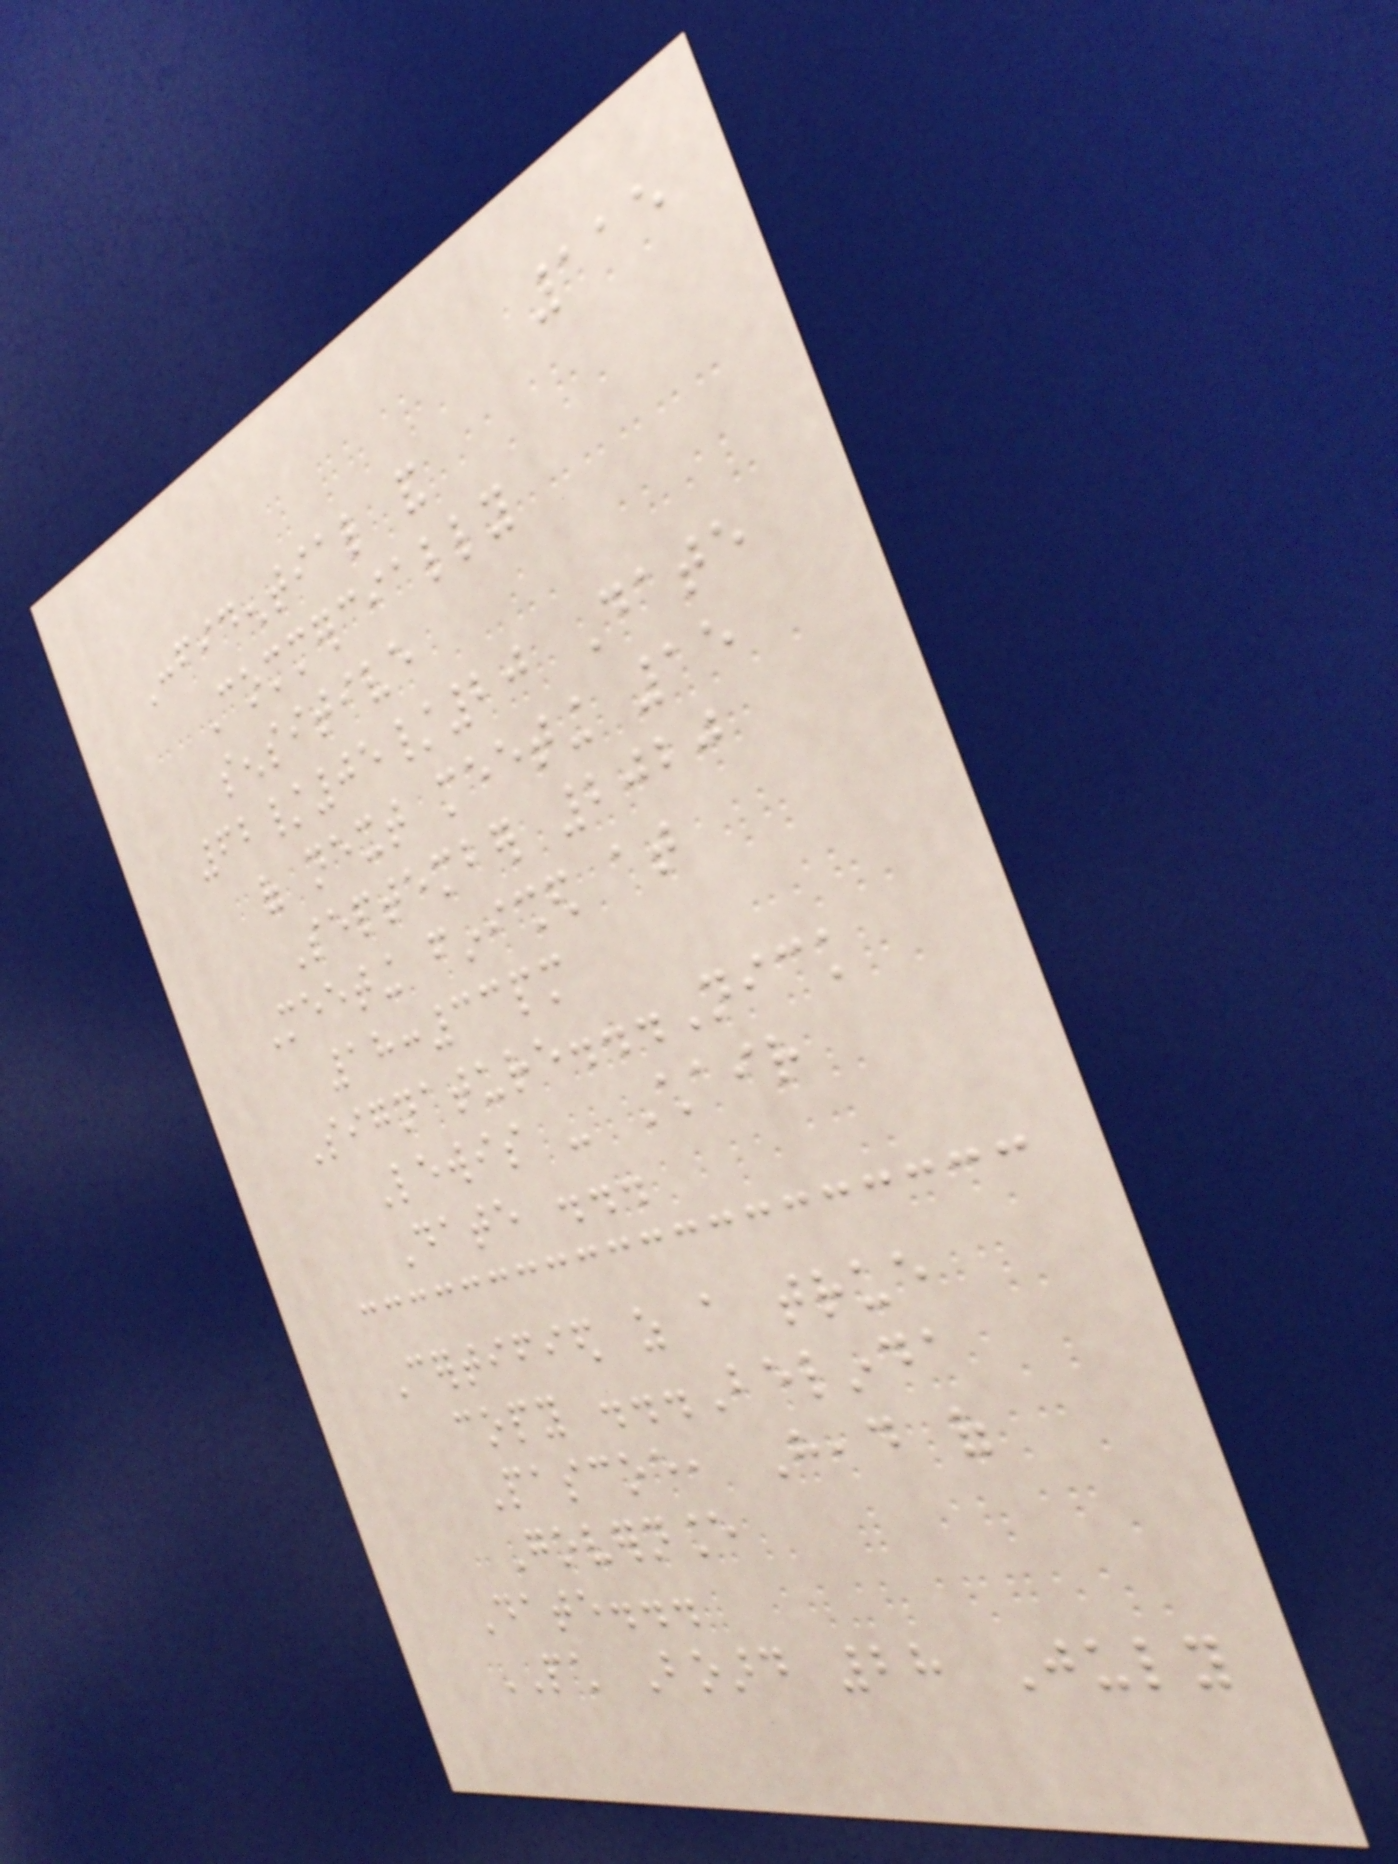115
Confidential and
Commercially
sensitive
62/05/20 Date
of next meeting 15
September 2020
Meeting finished at
18:33pm
Signature...Nick
Lewis - Chair
Date ...
Certified as a true
copy ...Belinda
Pascoe, Head of
Governance
Date...
PCH Board 28 July
